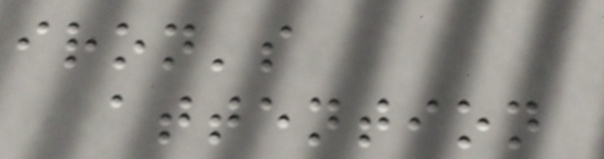iron's
attention
